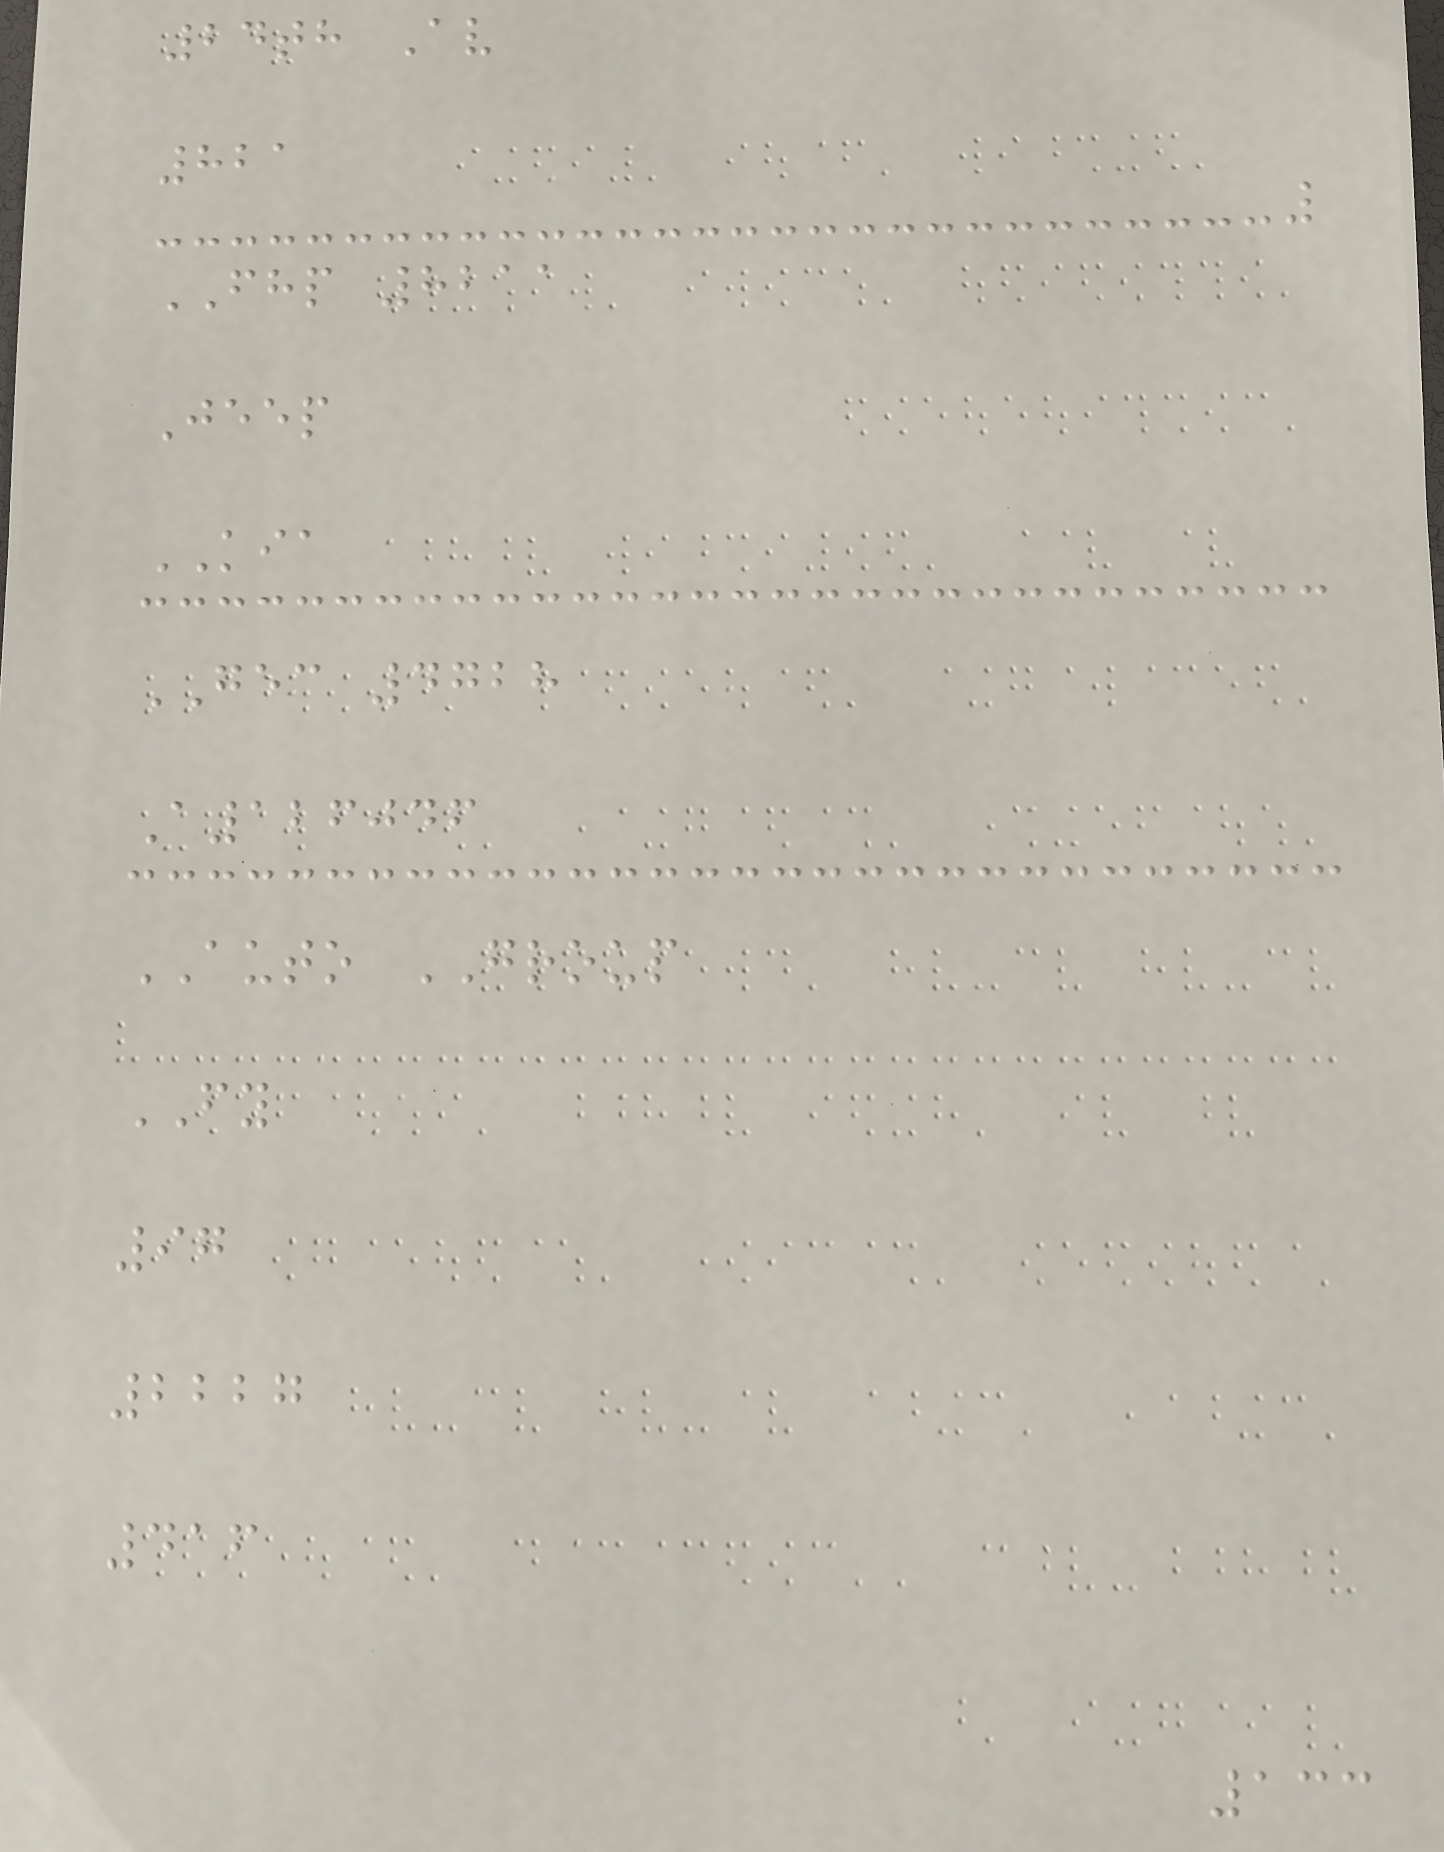24th Av
821
FHP 8211
Jeep
KIA
GEC 4728
A126046
AUTO GROUP
FY
97
2227
416
133
